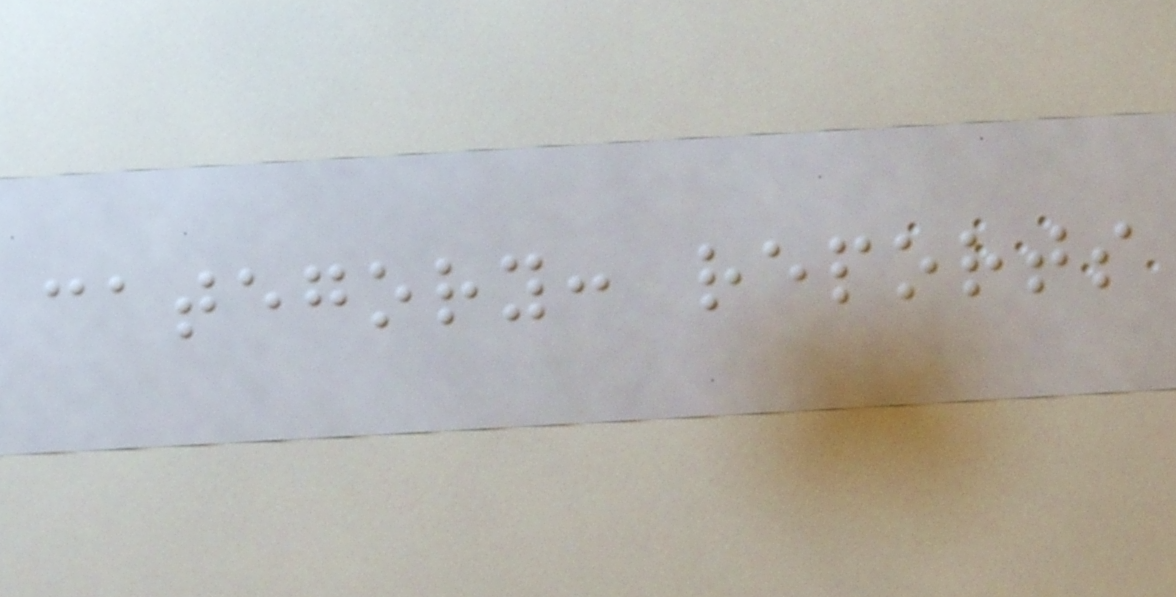category: reports
